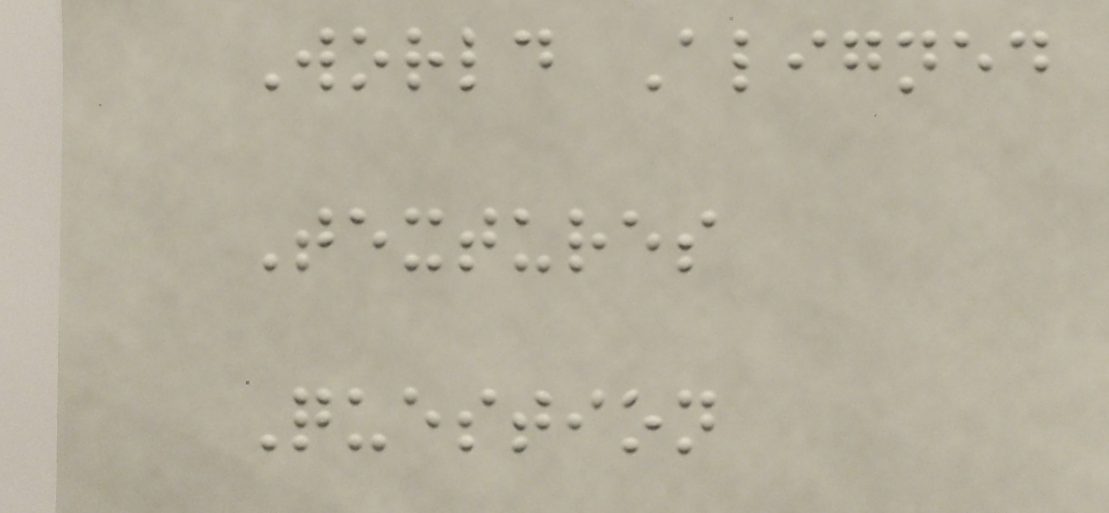World Aligned
Textures
Question
